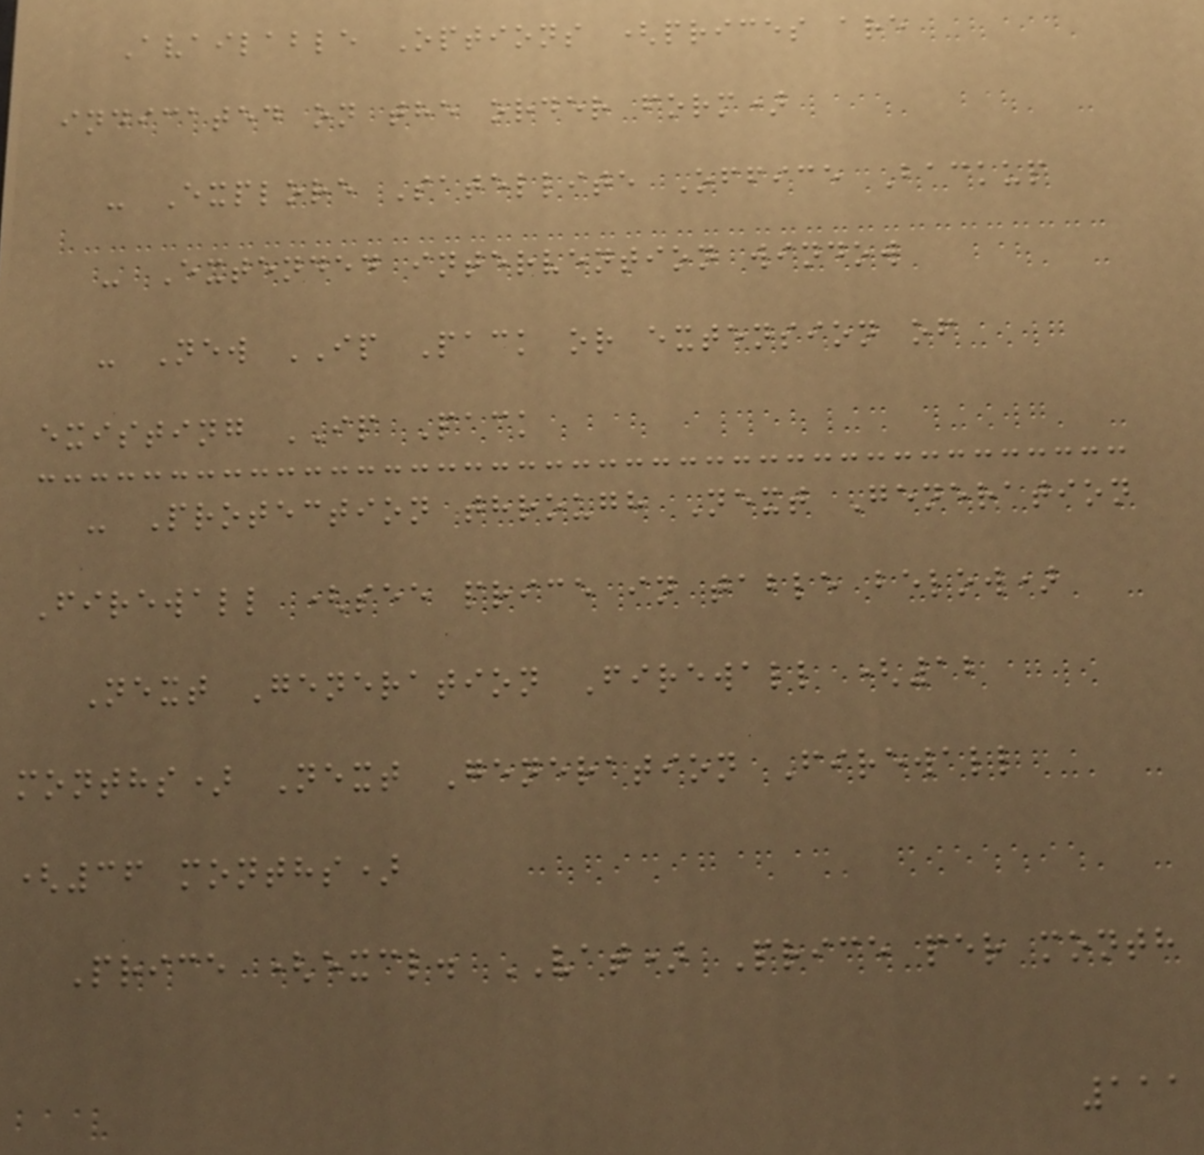Available Options (prices are
indicated on the order form)
- Explore Satellite Office Backup
- Extended intervention window
- New IP Pack or extension of
existing IP Pack
- Protection through Next Generation
Firewall (see price in table below)
Next Generation Firewall (12
months) Next Generation Firewall
(36 months)
Price (excl. VAT) Price per month
111
